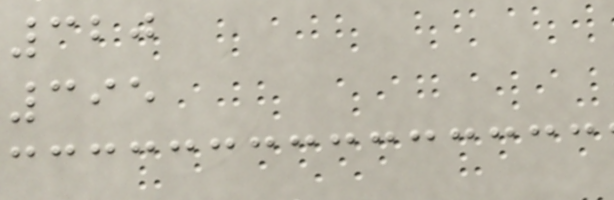320
395
